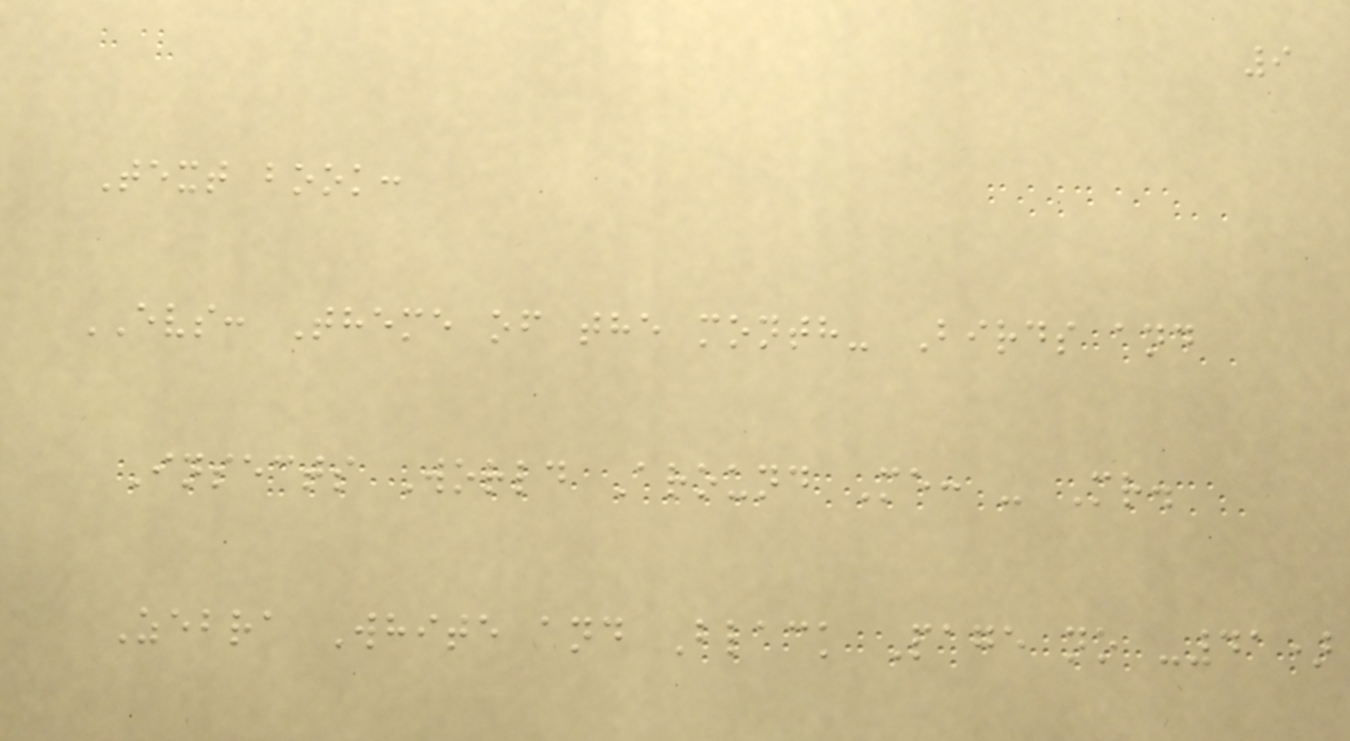9
Text book:
EVS: Theme of the month- Birds and
Insects World Around Me: - Mr.
Zebra White and Black Page no -41)
